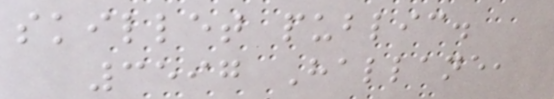skillet public.
3597 Hallane,
